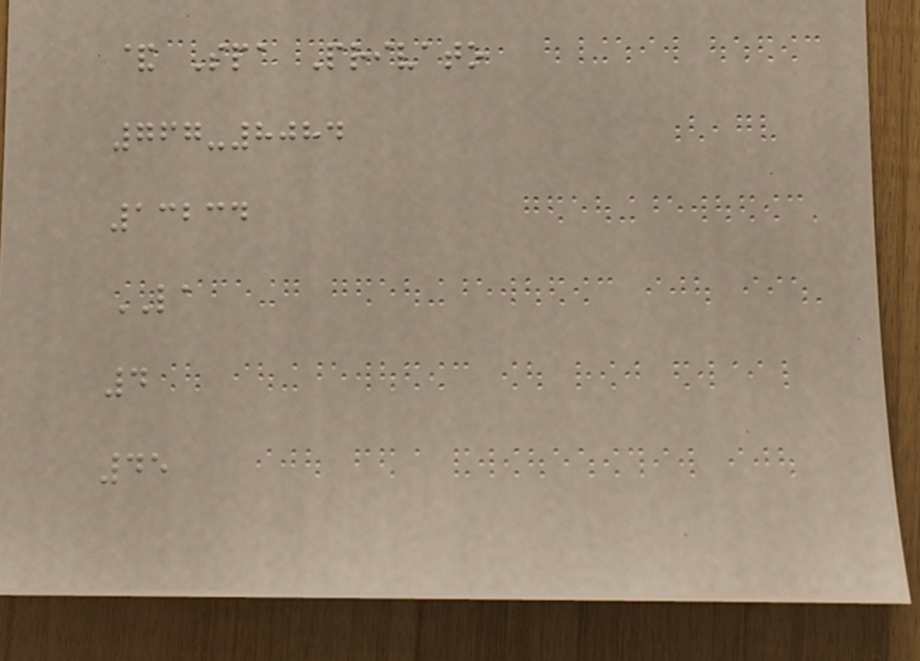& Spa Privato
767-8084
13234
LA
4
45
